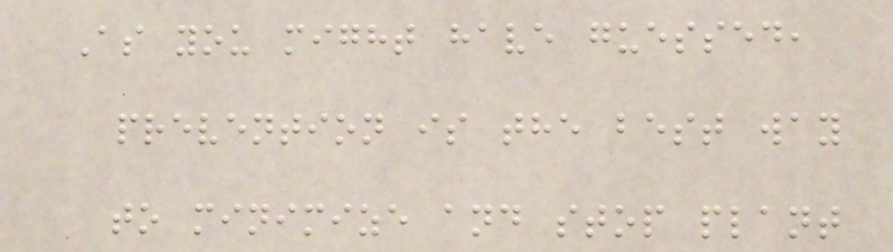As you might have guessed,
prevention is the best way
to minimize and stop plant
